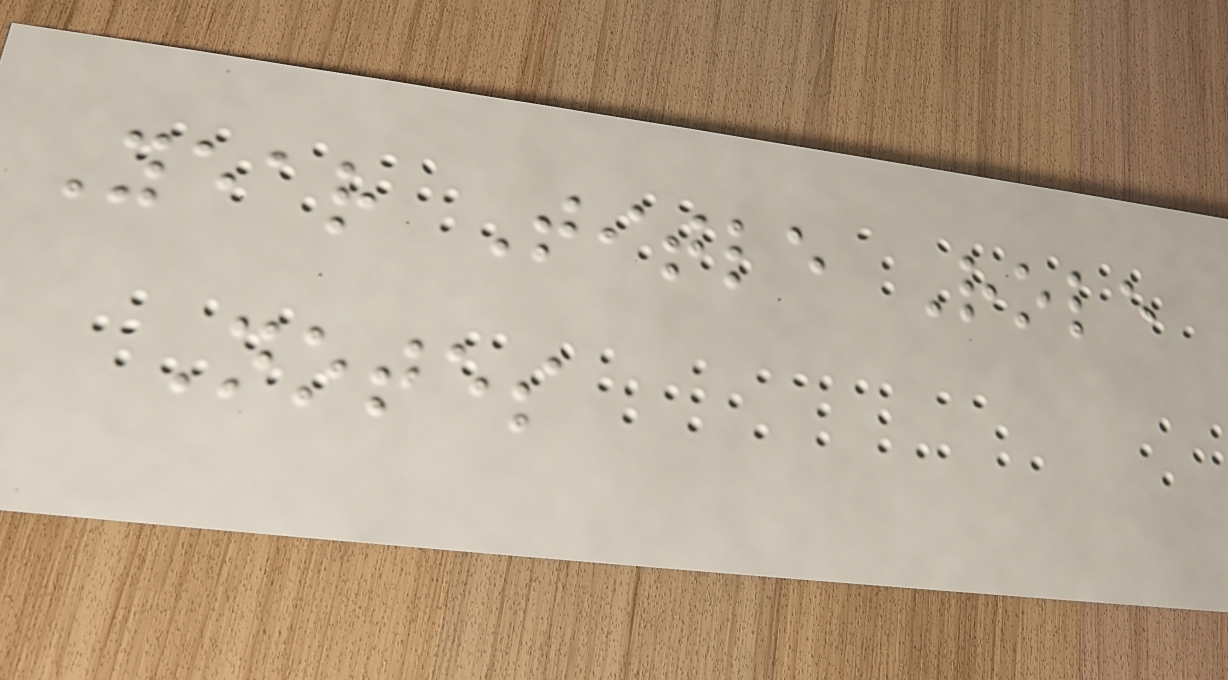Year Title Role
Notes
